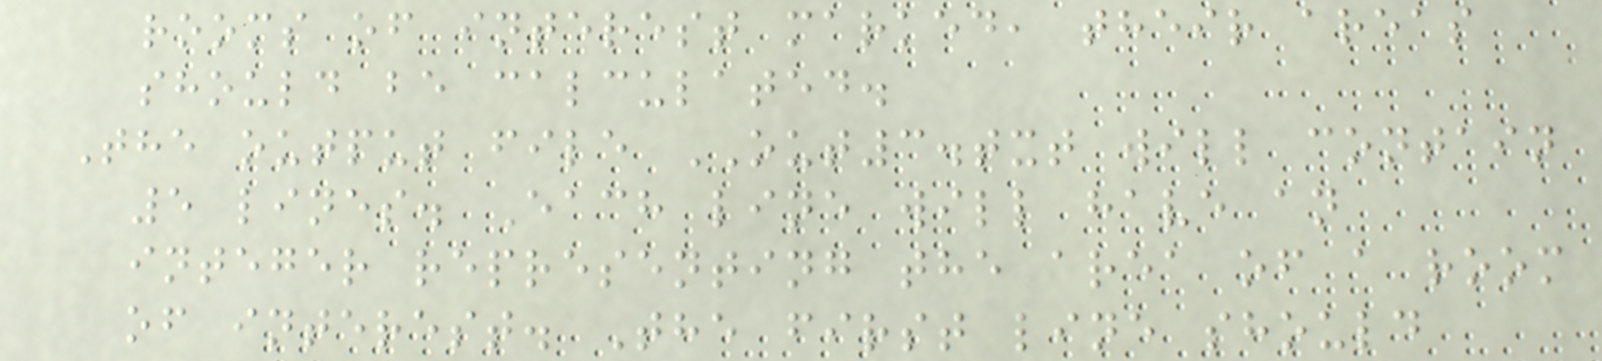rooms of interest marked, their areas
should be calculated.
The output file OUT3.txt will contain
5 lines. Each line will have an
integer representing the area of a room
of interest. The first line should
